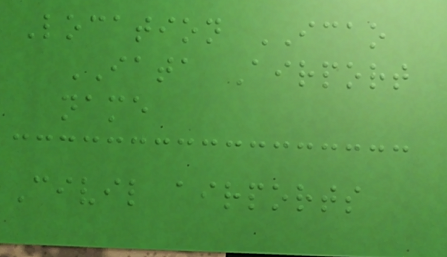Location ICAO
IATA Airport
name
Civil airports
